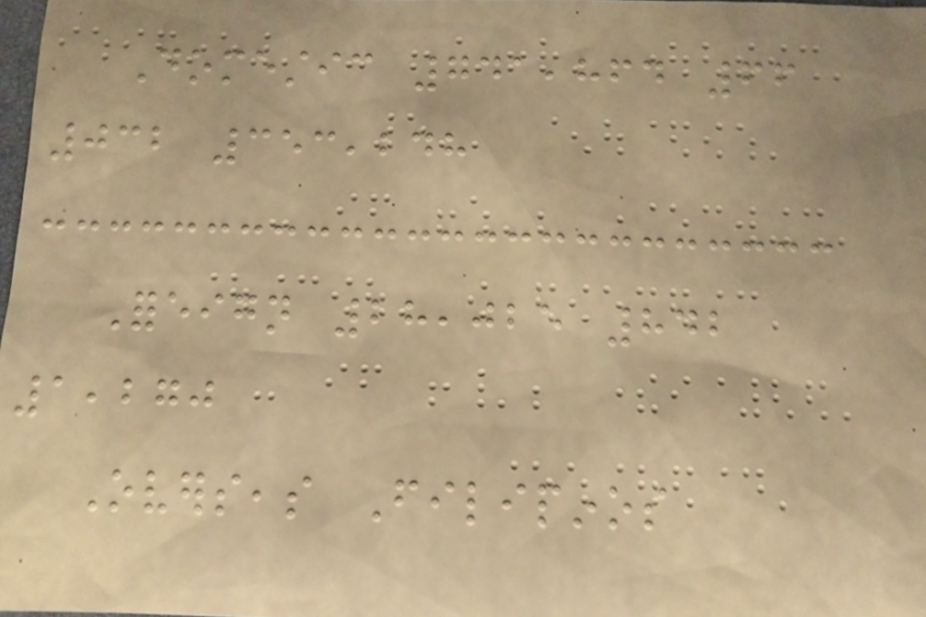Domestic 741,864 66
032 353,248
Foreign 28,025 842
1,270
Overseas Filipinos
